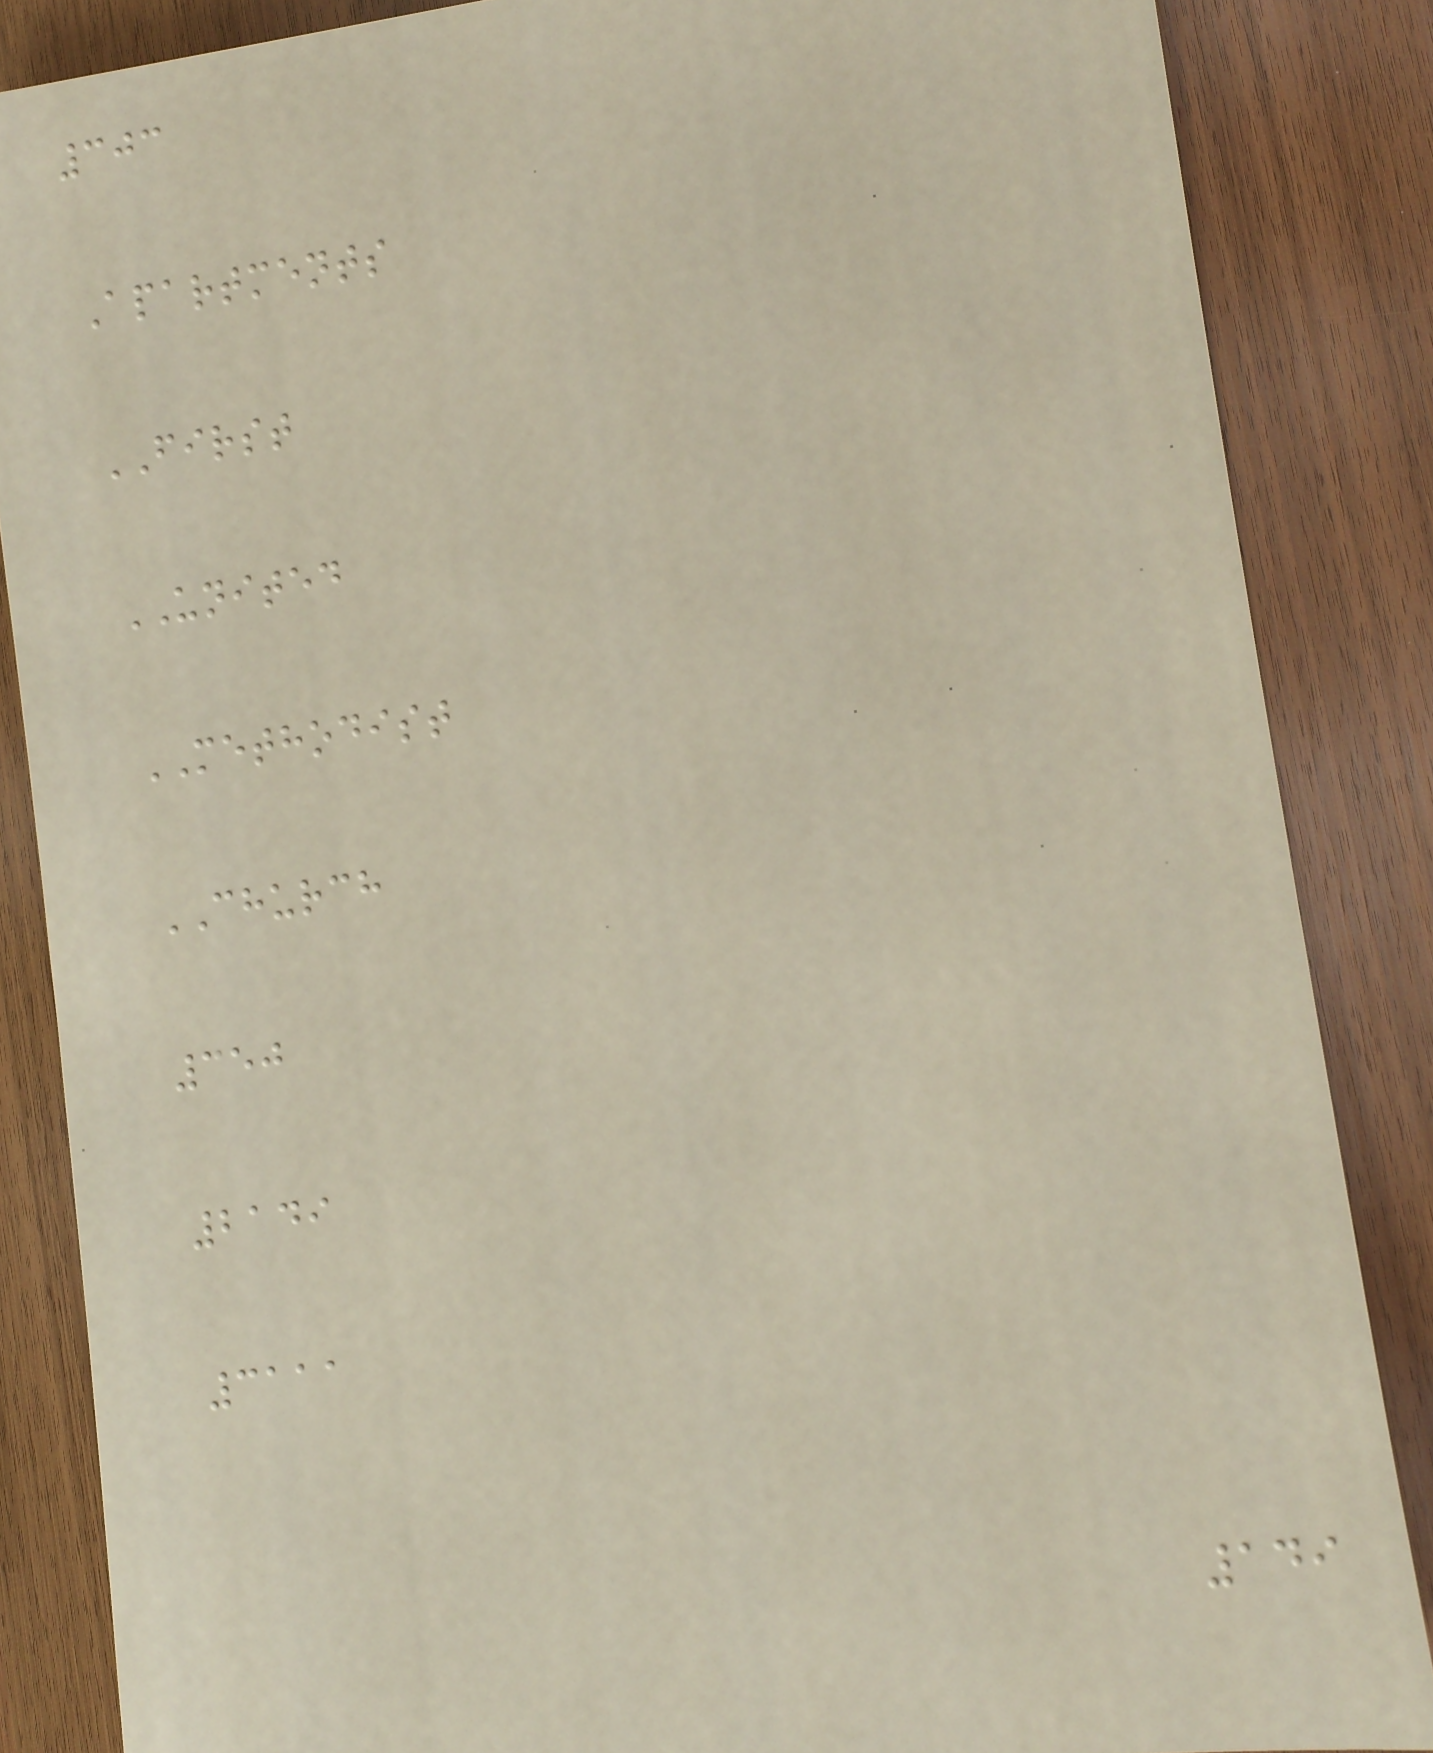303
Apartments
FIRST
UNITED
METHODIST
CHURCH
350
2149
3111
149
